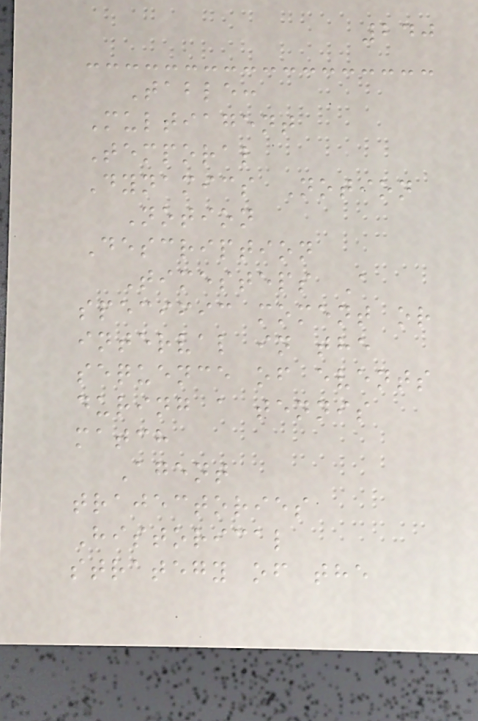240
Table:
Multiagent
Temporal
Dynamics Notion
Notion
Description
Timesteps A
specific moment or
interval in the
sequence of events
during a tennis
match
Agent
trajectories
Historical
strategy of the
